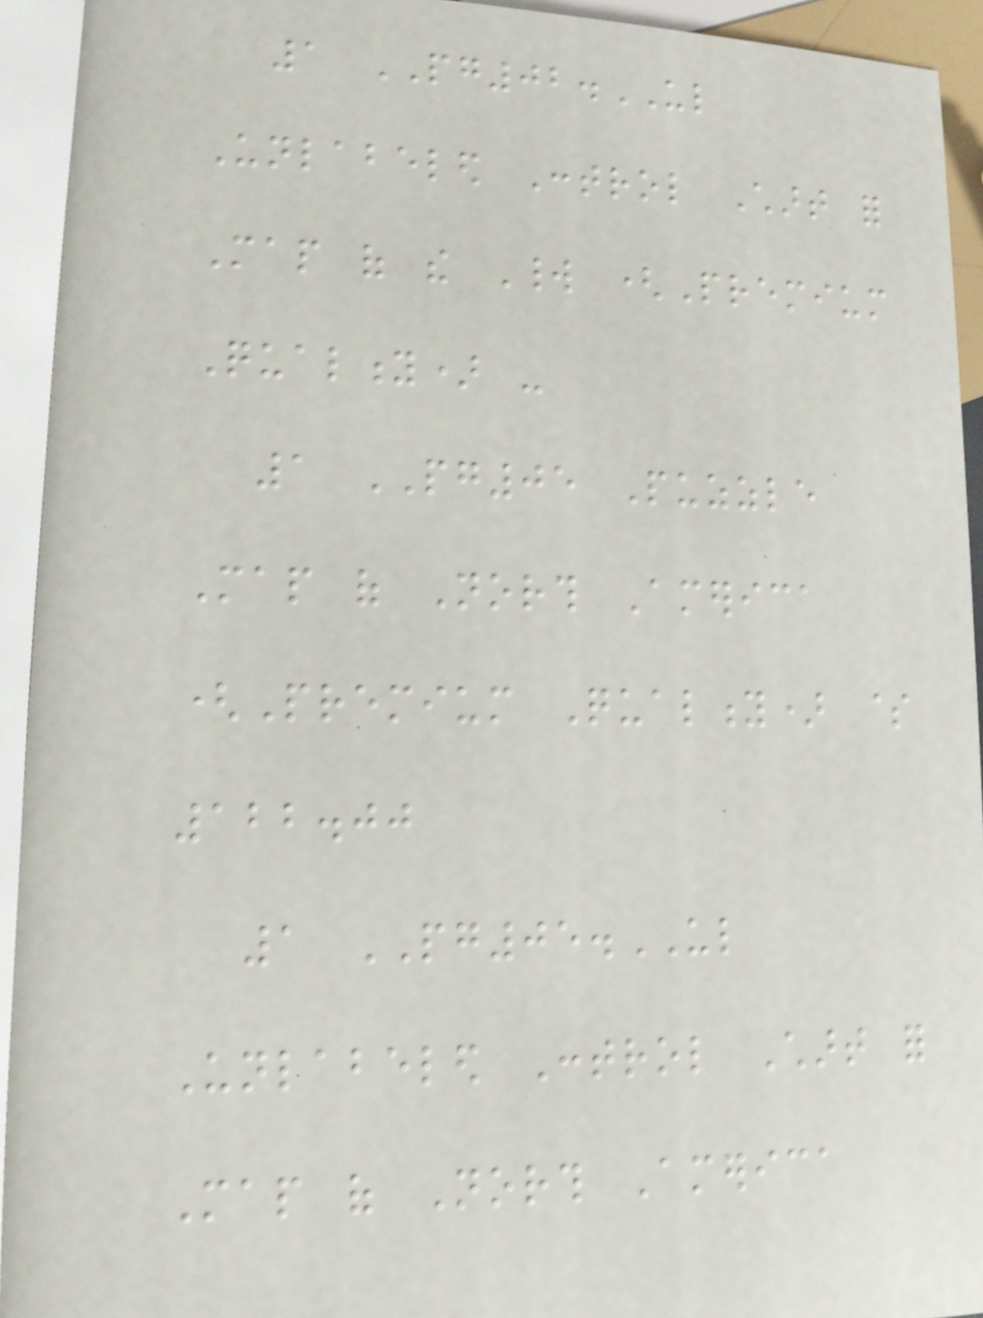1 PG02.UL
Unlabeled Control Chart for
Map of the World (Premium
Quality) -
1 PG05 Puzzle
Map of North America
(Premium Quality) $
122.00
1 PG05.UL
Unlabeled Control Chart for
Map of North America
